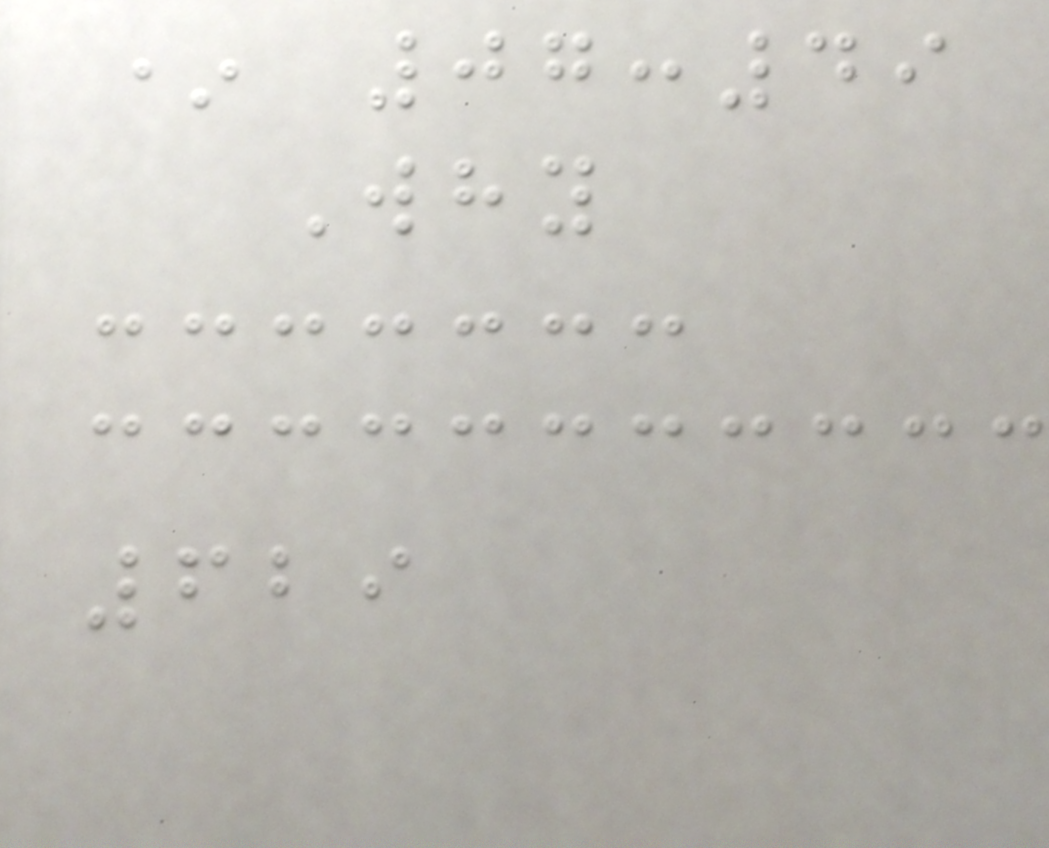* 07:49
Why
629
